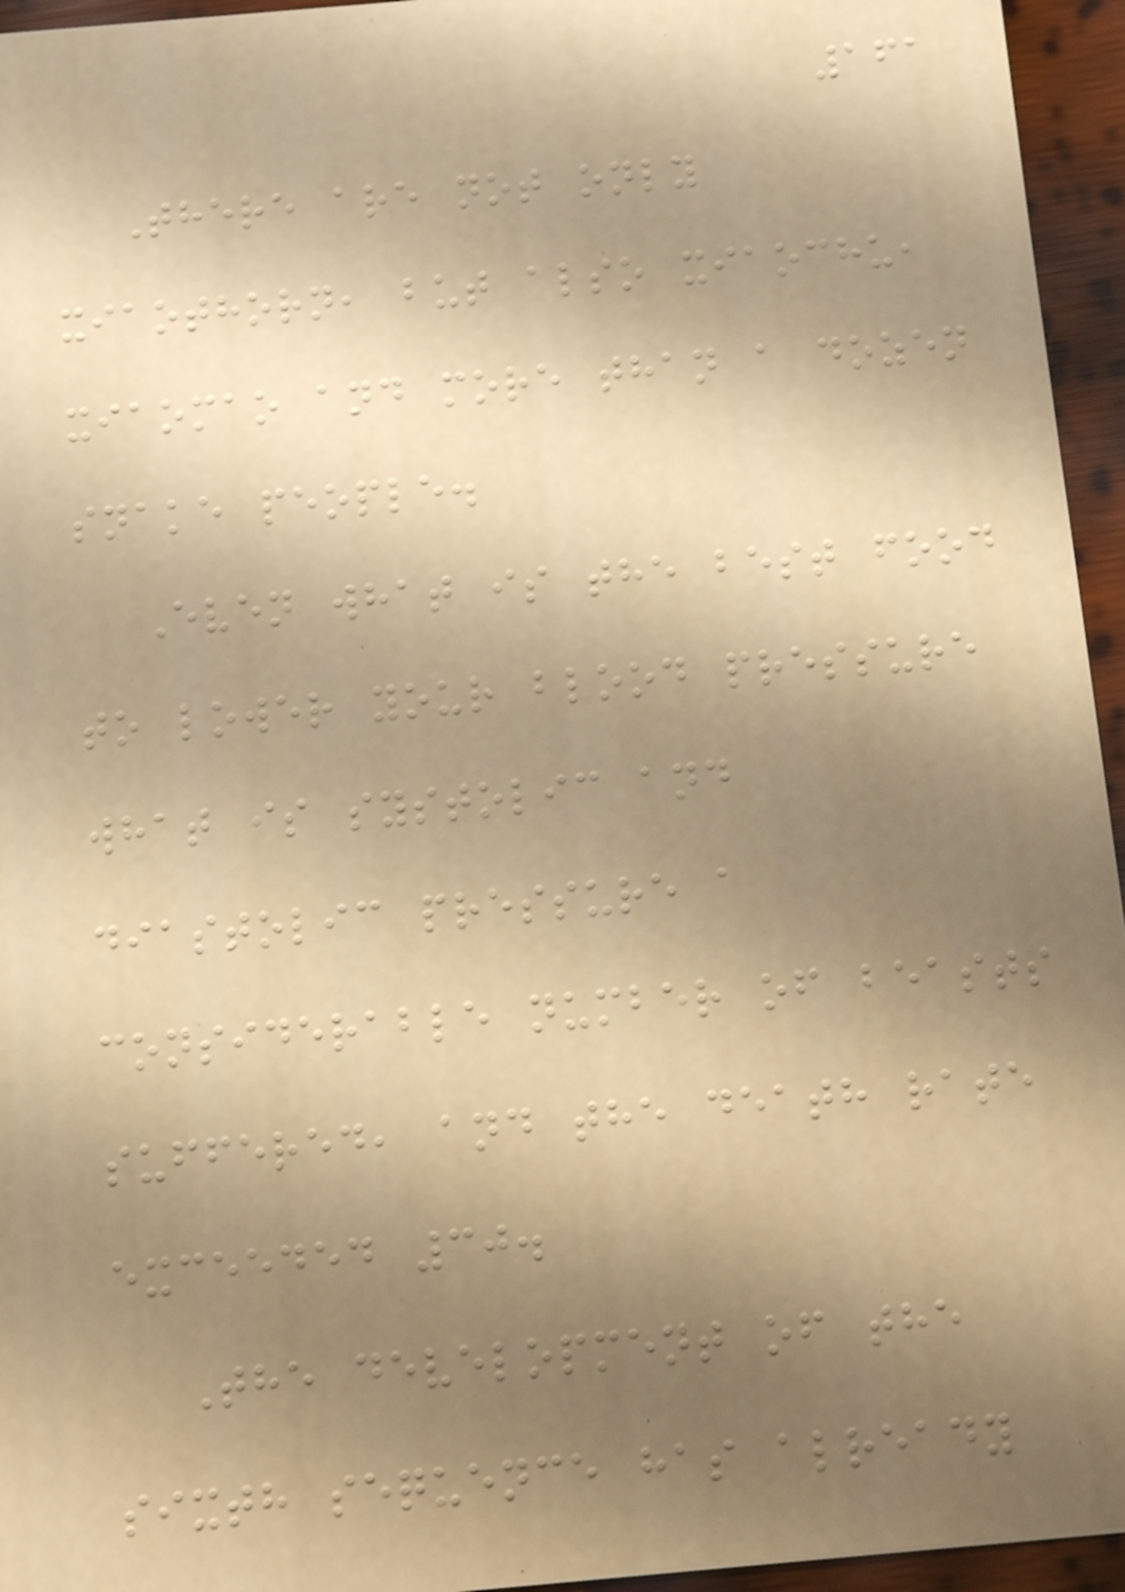161
There are not only
xiaothorn, but also xiaochu,
xiaomao and more than a dozen
snake people.
Even what is the best food
to lower your blood pressure
what is systolic and
diastolic pressure a
considerable number of beasts
suffered, and the death rate
exceeded 30.
The development of the
sixth sequence has already
